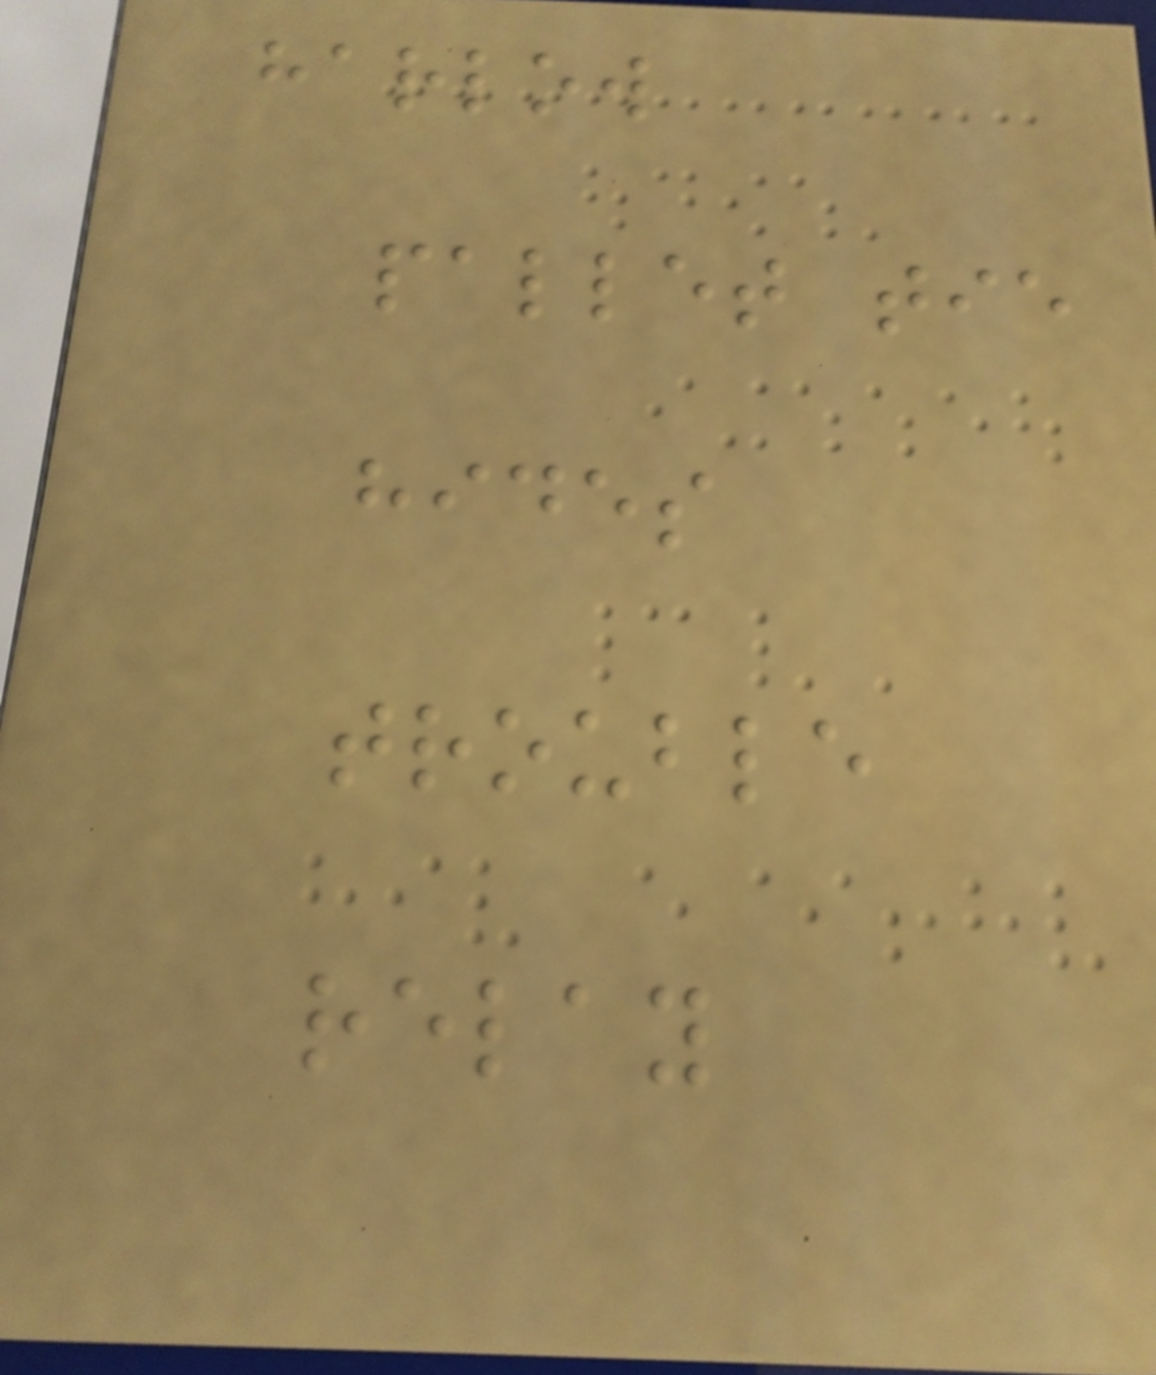harlow
pallet tie
hides
trouble
relay
